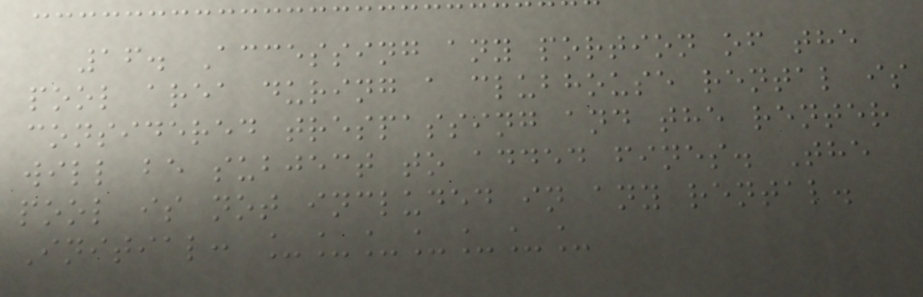16. Accessing any portion of the
pool area during a clubhouse rental is
considered trespassing and the renter
will be subject to added fines. The
pool is not included in any rental.
Initial: _______
